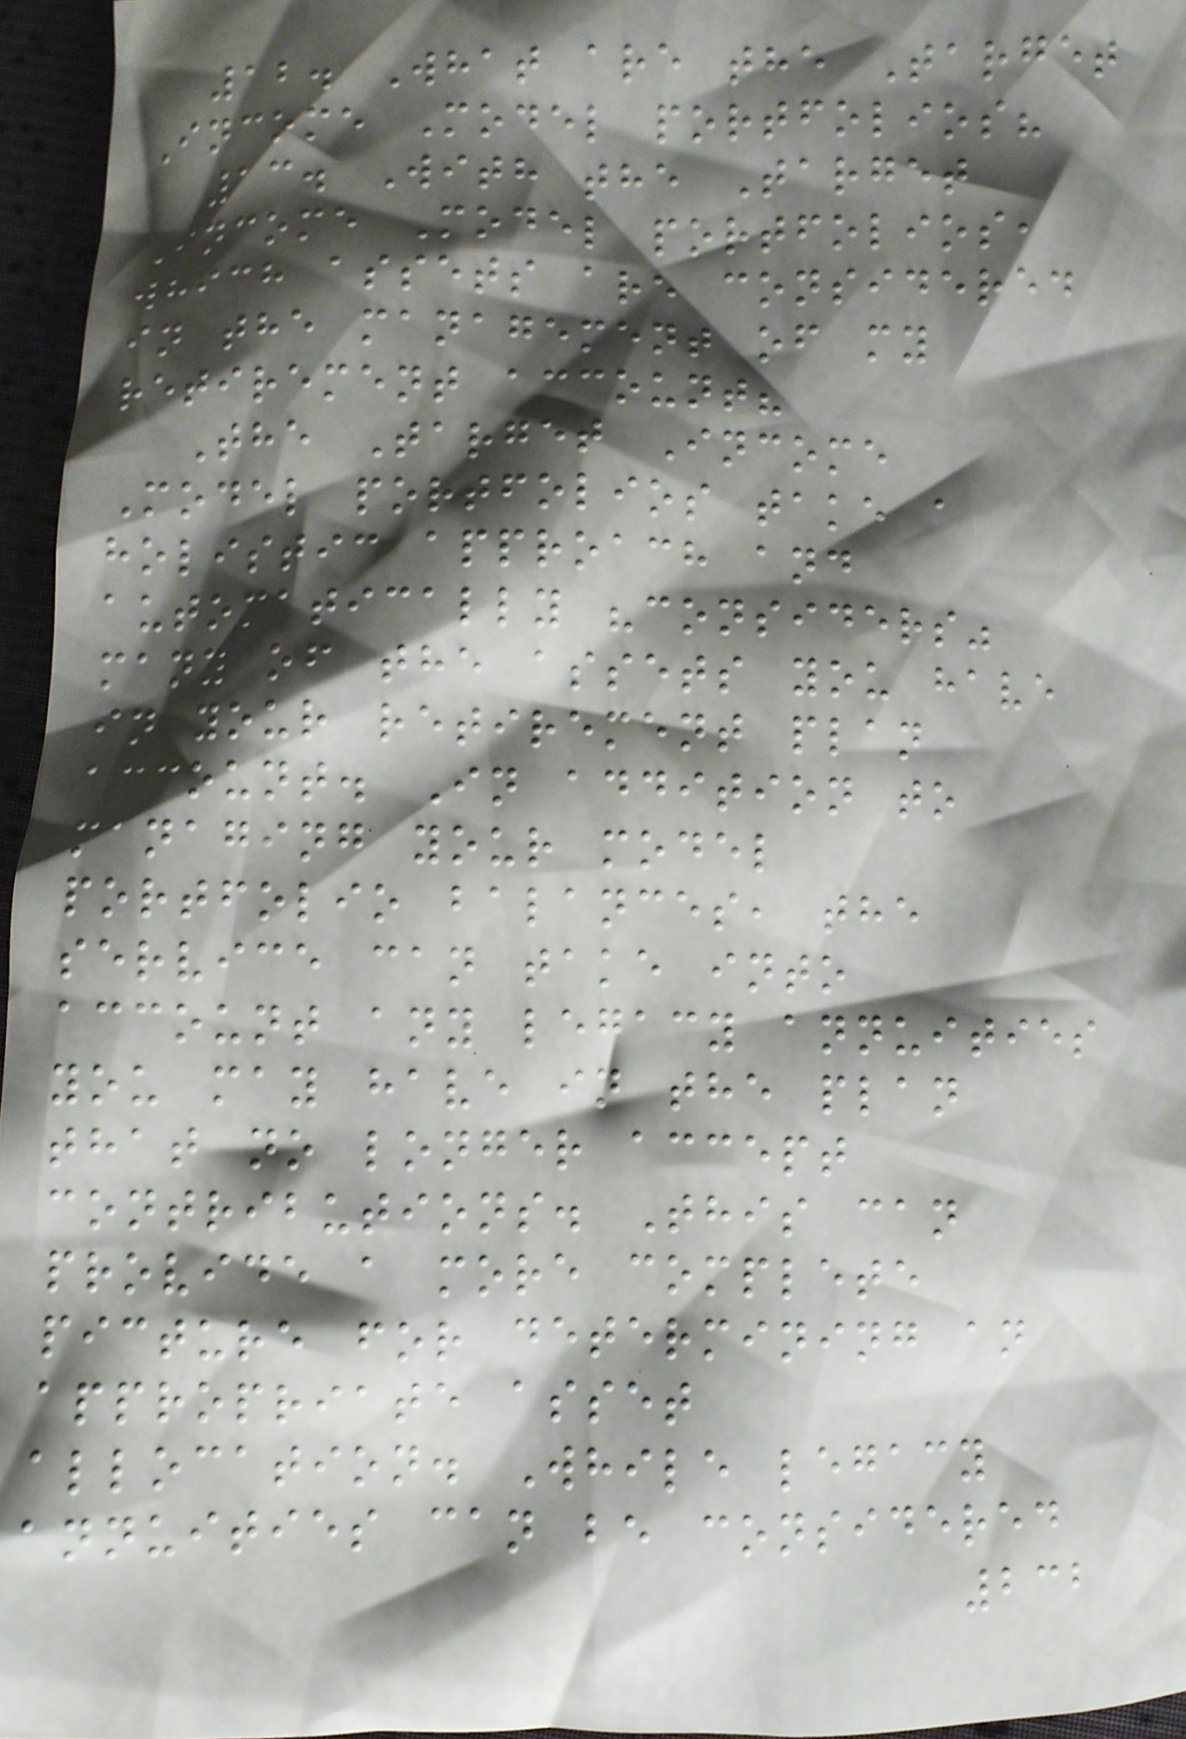12. What are the Target
Income Model portfolios?
13. With the Target
Income Model portfolios,
which assets are considered
in the management of my
retirement account?
The Target Income
Model portfolios take a
holistic approach and
automatically "considers"
many of the assets you have
in your retirement plan
account. In addition to
managing your model
portfolio balances, the
service can take into
account any legacy annuities
you may have in the plan
that no longer accept
contributions. This can
provide a more complete
picture for determining an
appropriate asset
allocation. While legacy
annuities can be considered
232
